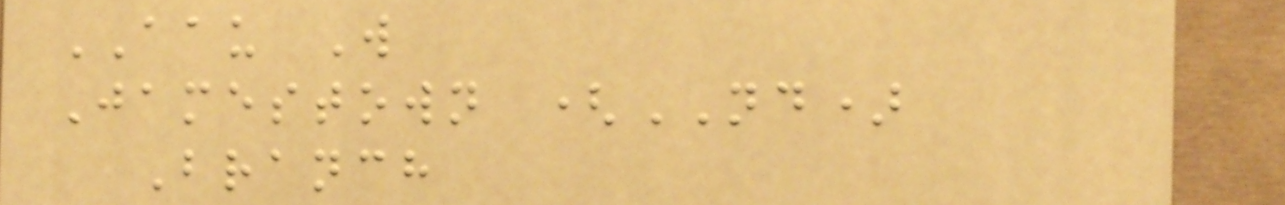AAU W
Jamestown (ND)
Branch
